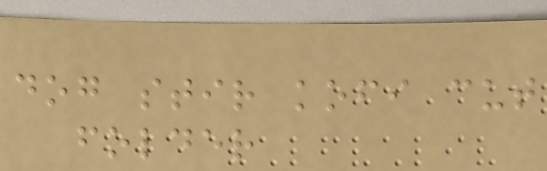dog stir kofi cut
folder
